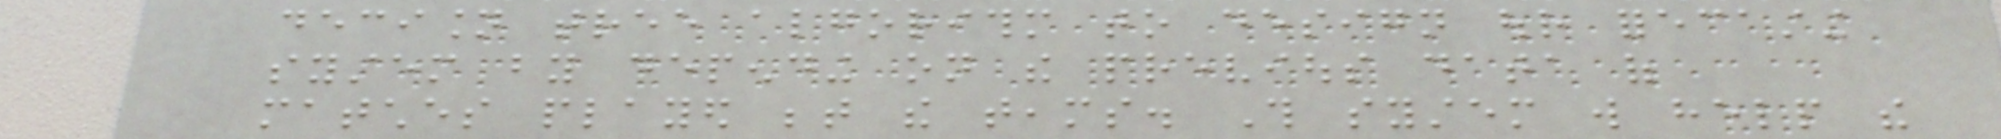decision tree algorithm to design our forecasting
system by depending on the previous data of
matches played between the teams. This system will help the
